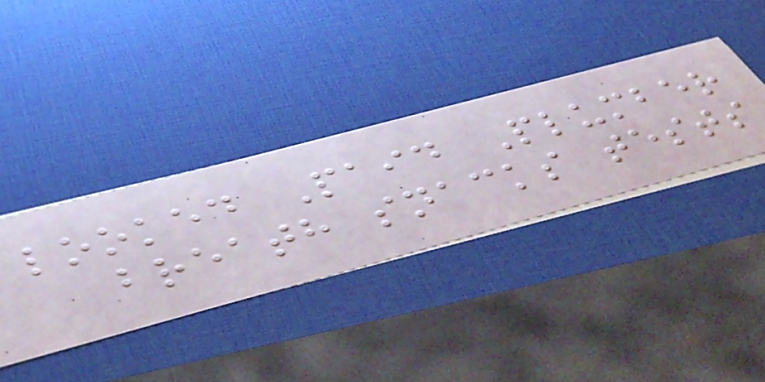looked Paid Plumber
breath snacks tests
